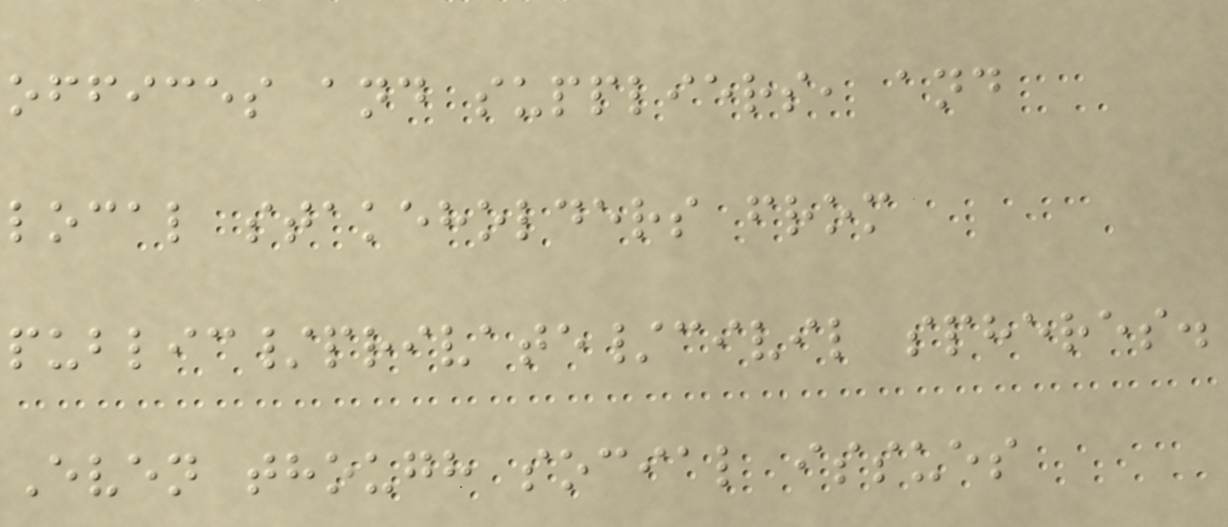offices and suppliers, and
local stakeholders from
public/private/civil spheres.
Even though social issues
